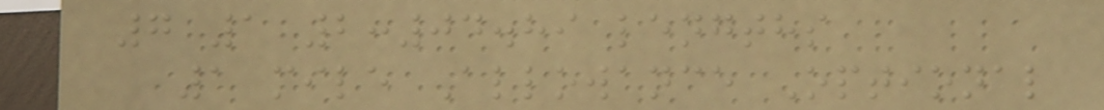7 1 2:04.89 lengths
1 mile Allowance Optional
